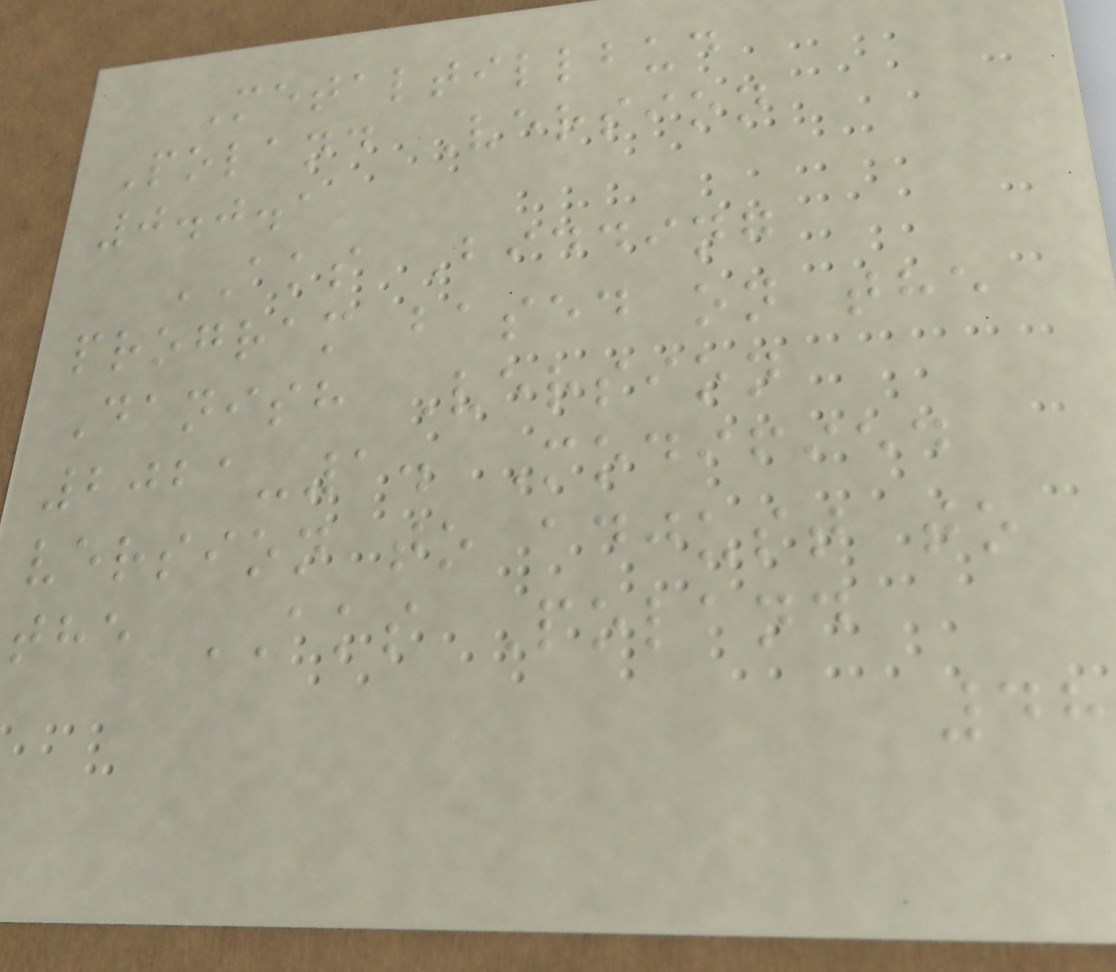Metaltillbud
Poland Version
0.0.1
AKS Bidding
program based on the
Danish Version
2021-1. Modified
version to adjust to
the AKS Poland
48
